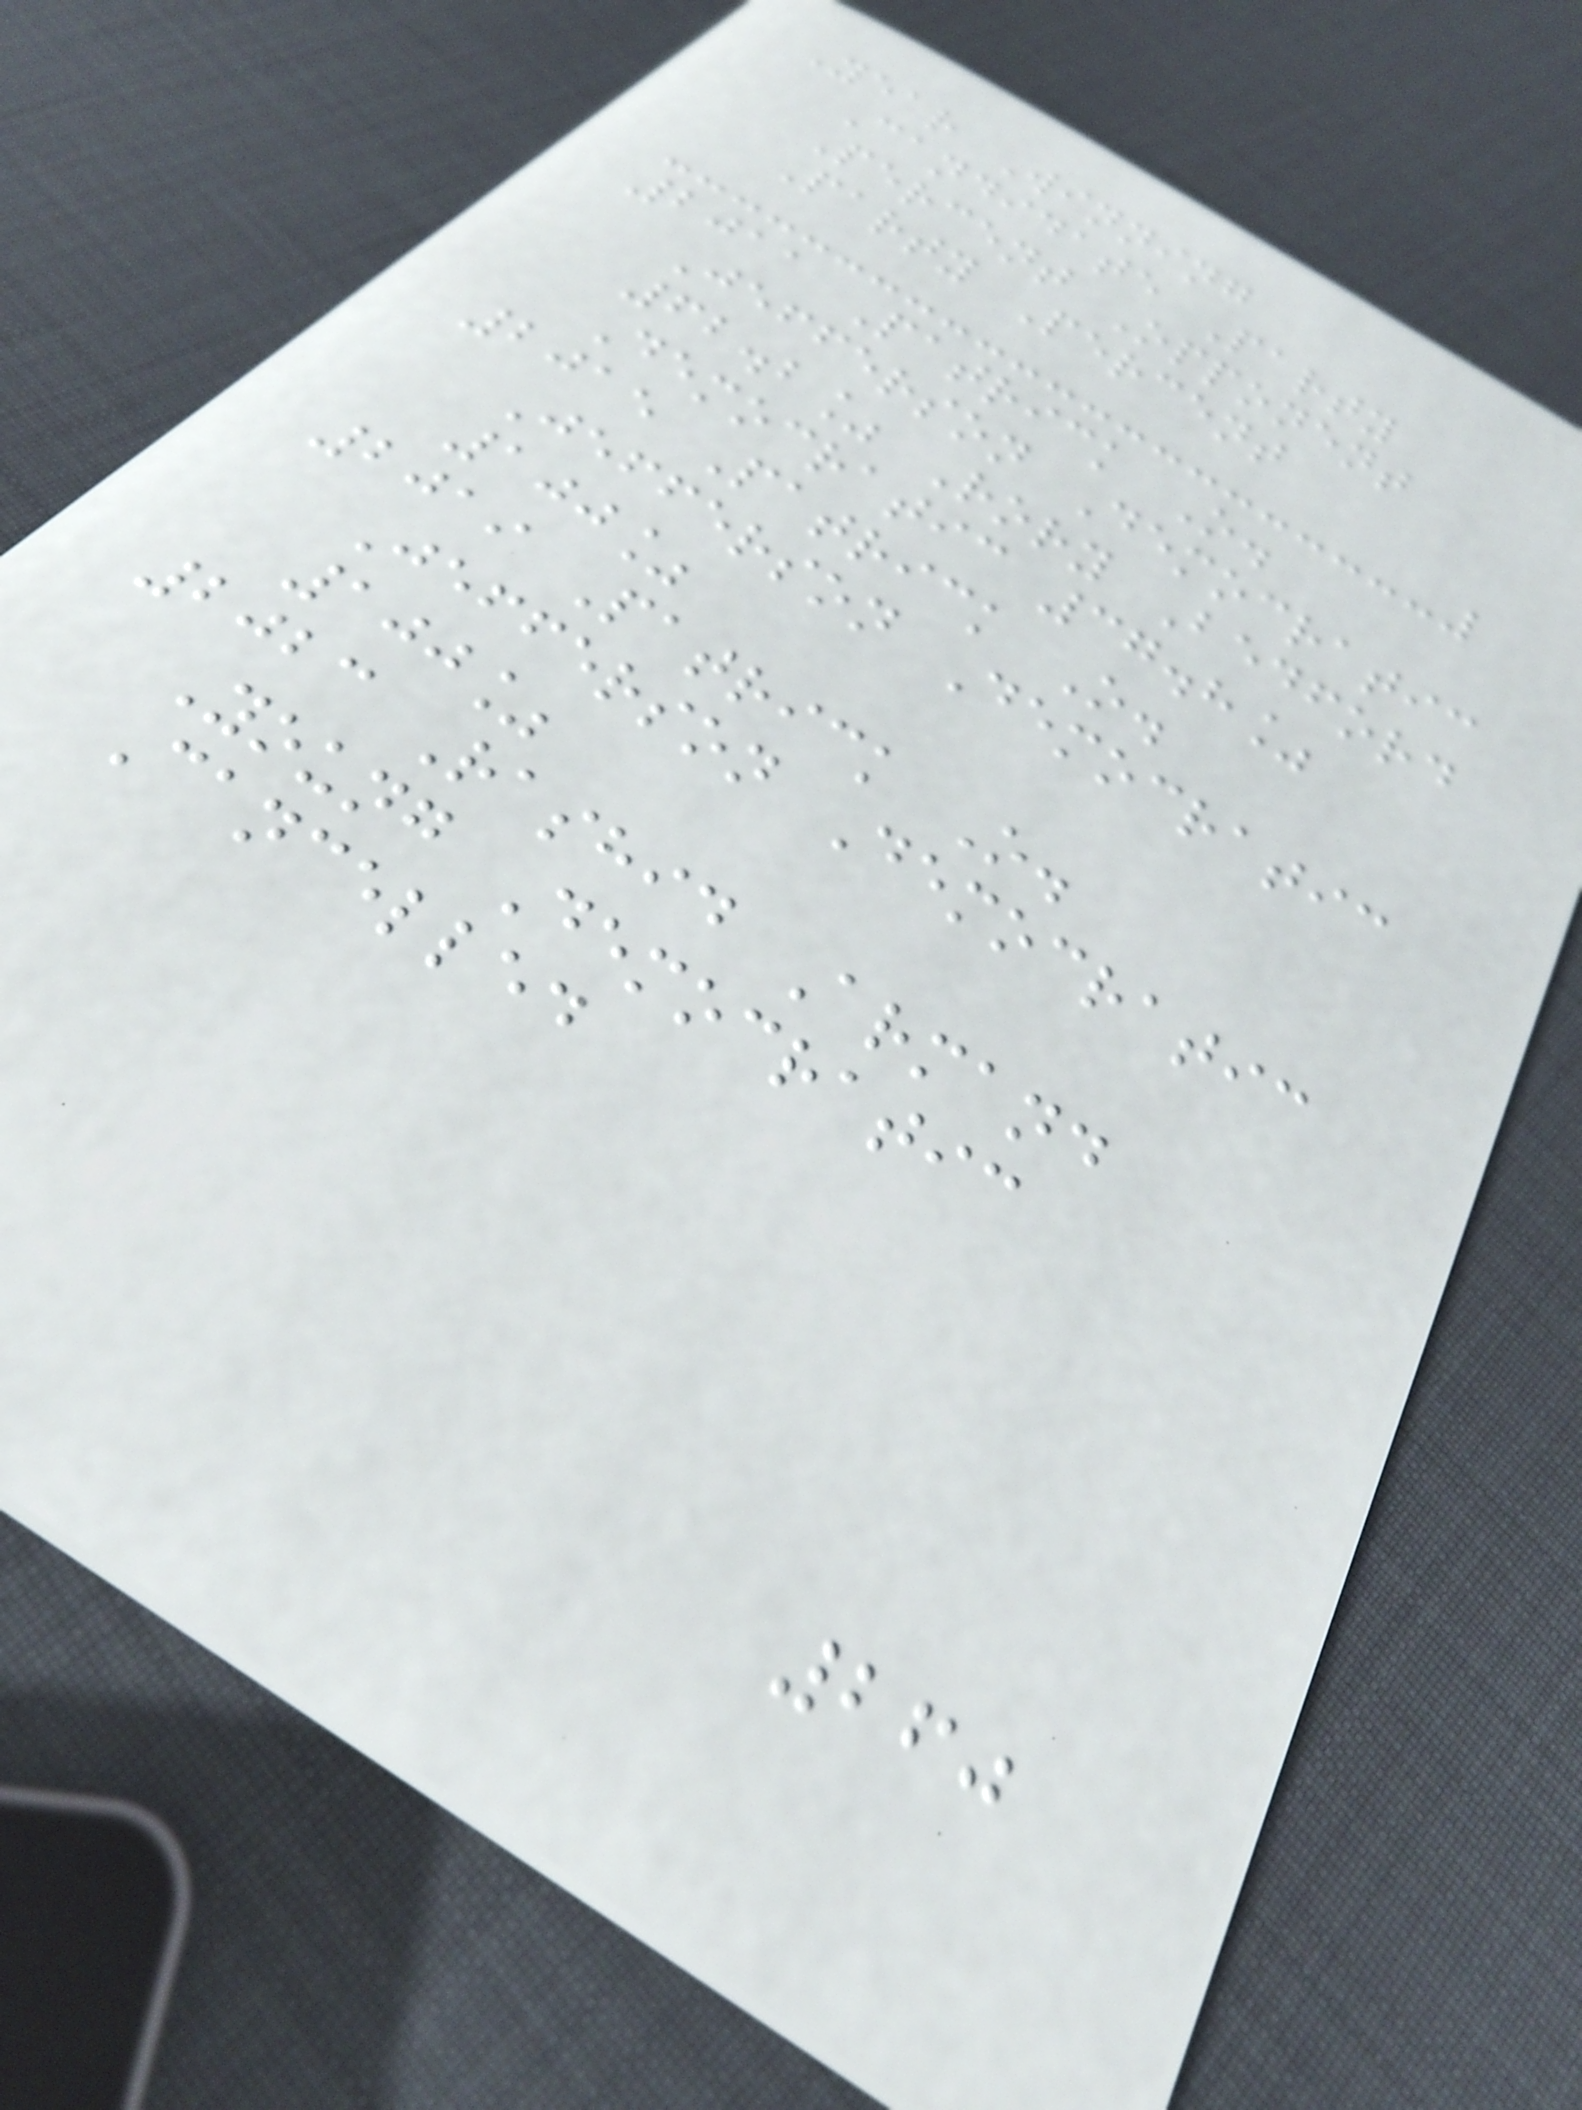Year Winning
Candidate Party
Percent Opponent
Party Percent
2011 Patrick O.
Jefferson Democratic
62.2% Rory Bedford
Democratic 37.8%
2015 Patrick O.
Jefferson Democratic
100%
2019 Patrick O.
Jefferson Democratic
100%
2023 Rashid Armand
Young Democratic
Cancelled
260
